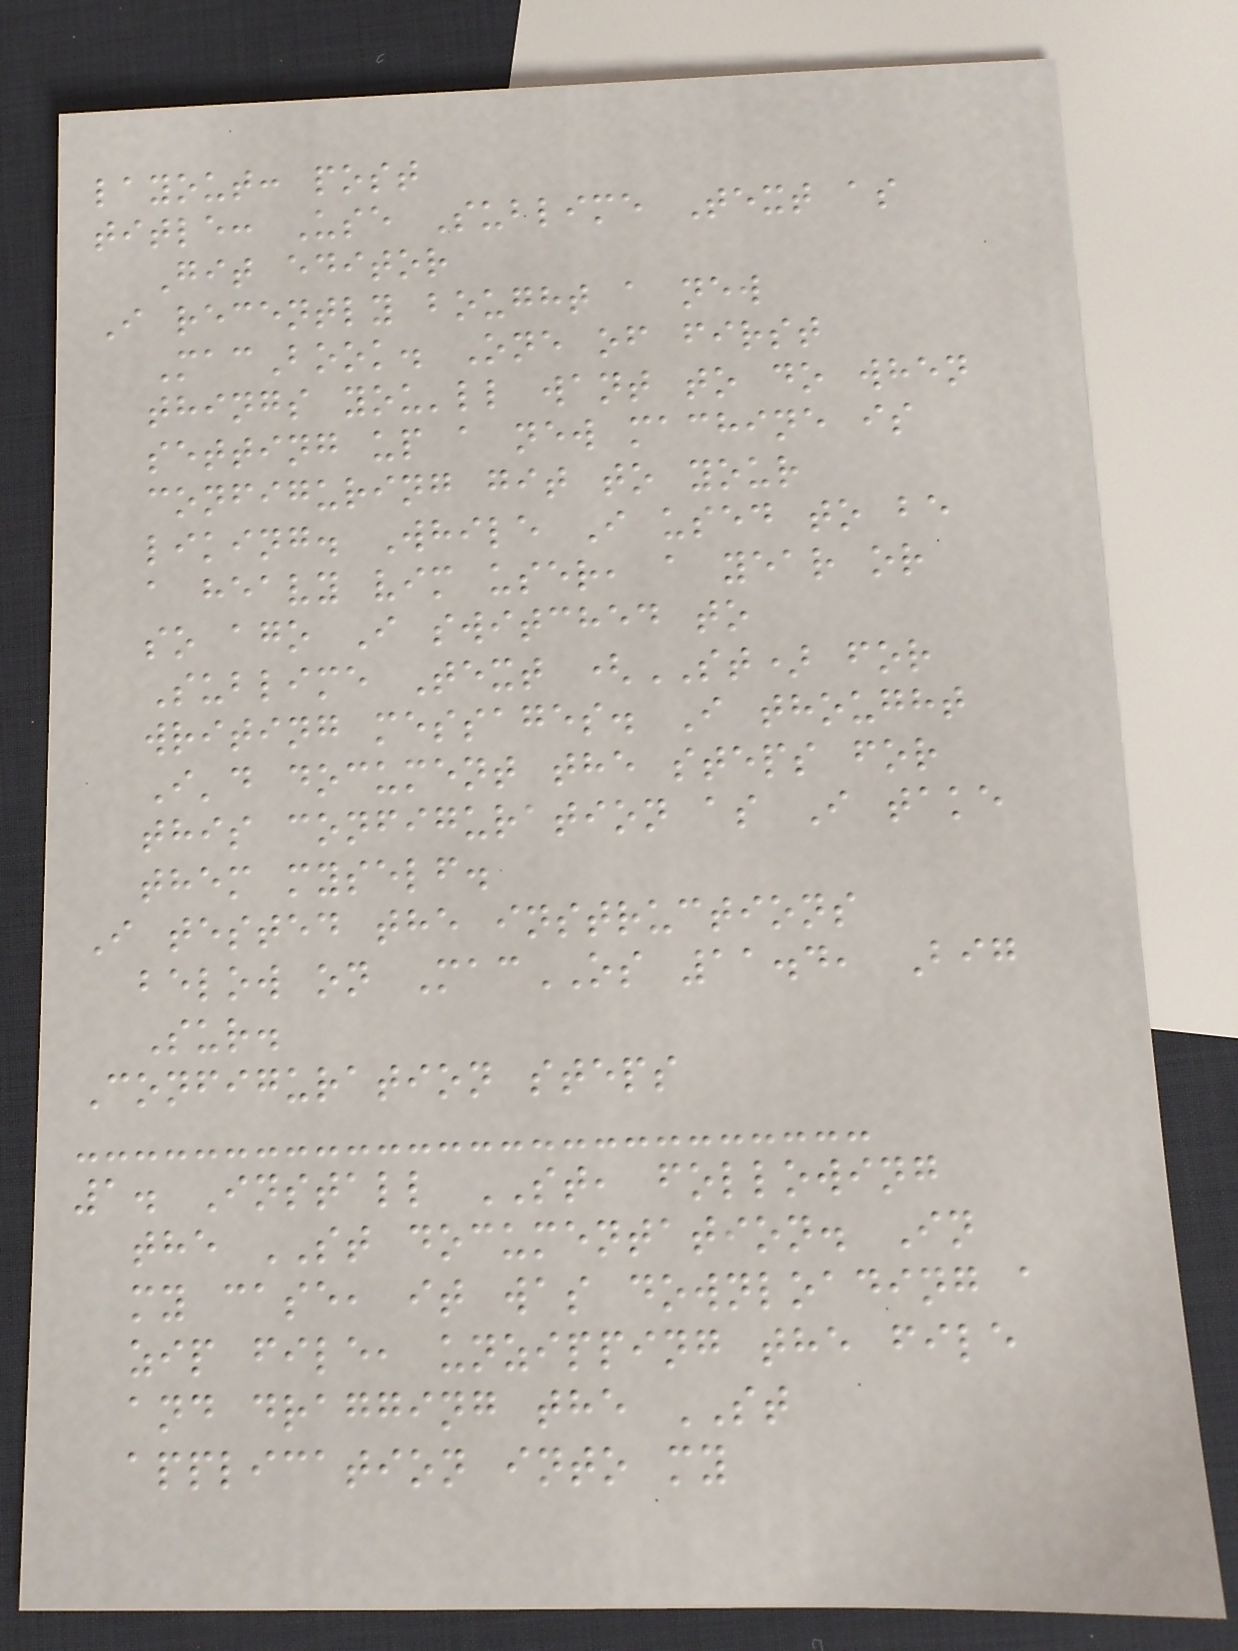layout: post
title: Use Sublime Text as
Git editor
I recently bought a new
MacBook. One of first
things you'll want to do when
setting up a new machine is
configuring git to your
liking. While I used to be
a heavy vim user, a year or
so ago I switched to
Sublime Text (ST) for
writing messages. I thought
I'd document the steps for
this configuration as I take
them myself.
I tested the instructions
below on MacOS 11.4, Big
Sur.
Configuration steps
1. Install ST, following
the ST documentation. In
my case, it was downloading a
zip file, unzipping the file
and dragging the ST
application into my
